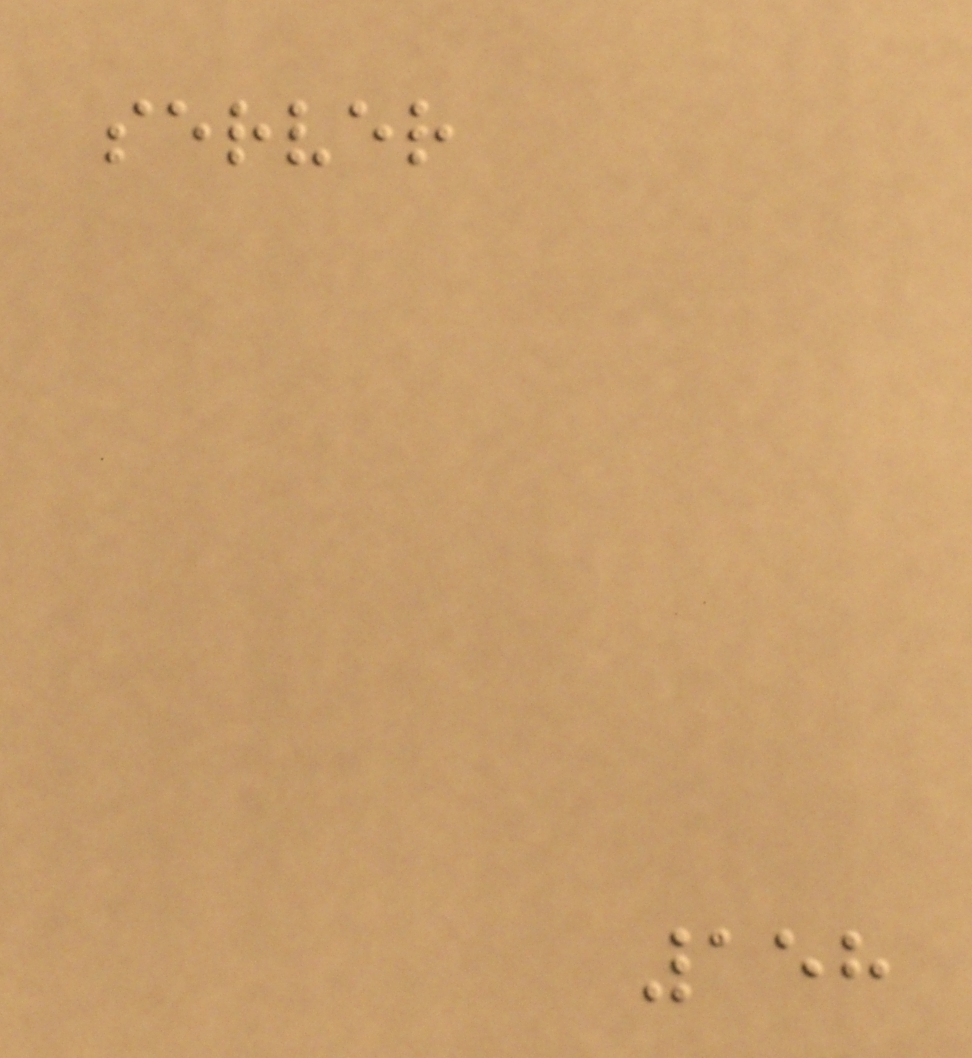server
158
